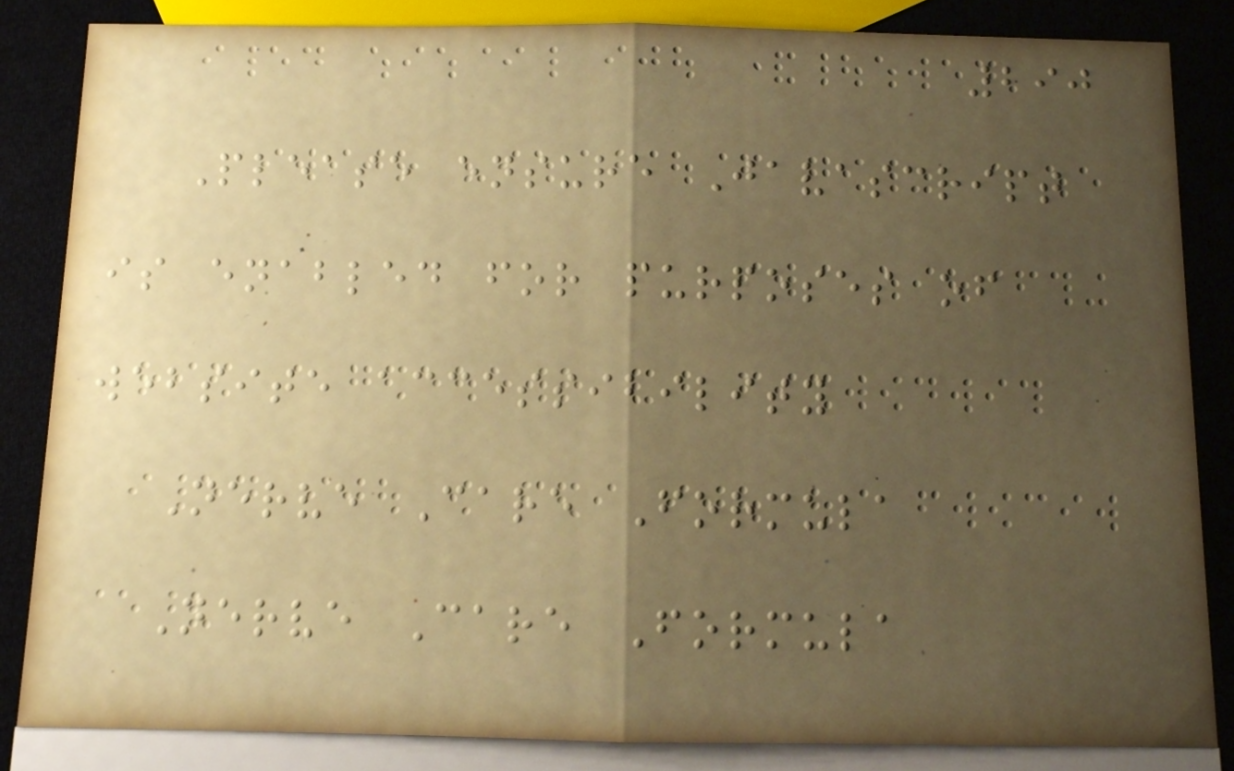290
Please ensure Javascript
is enabled for purposes of
website accessibility
Nerve Care Formula
Nerve Care Formula
